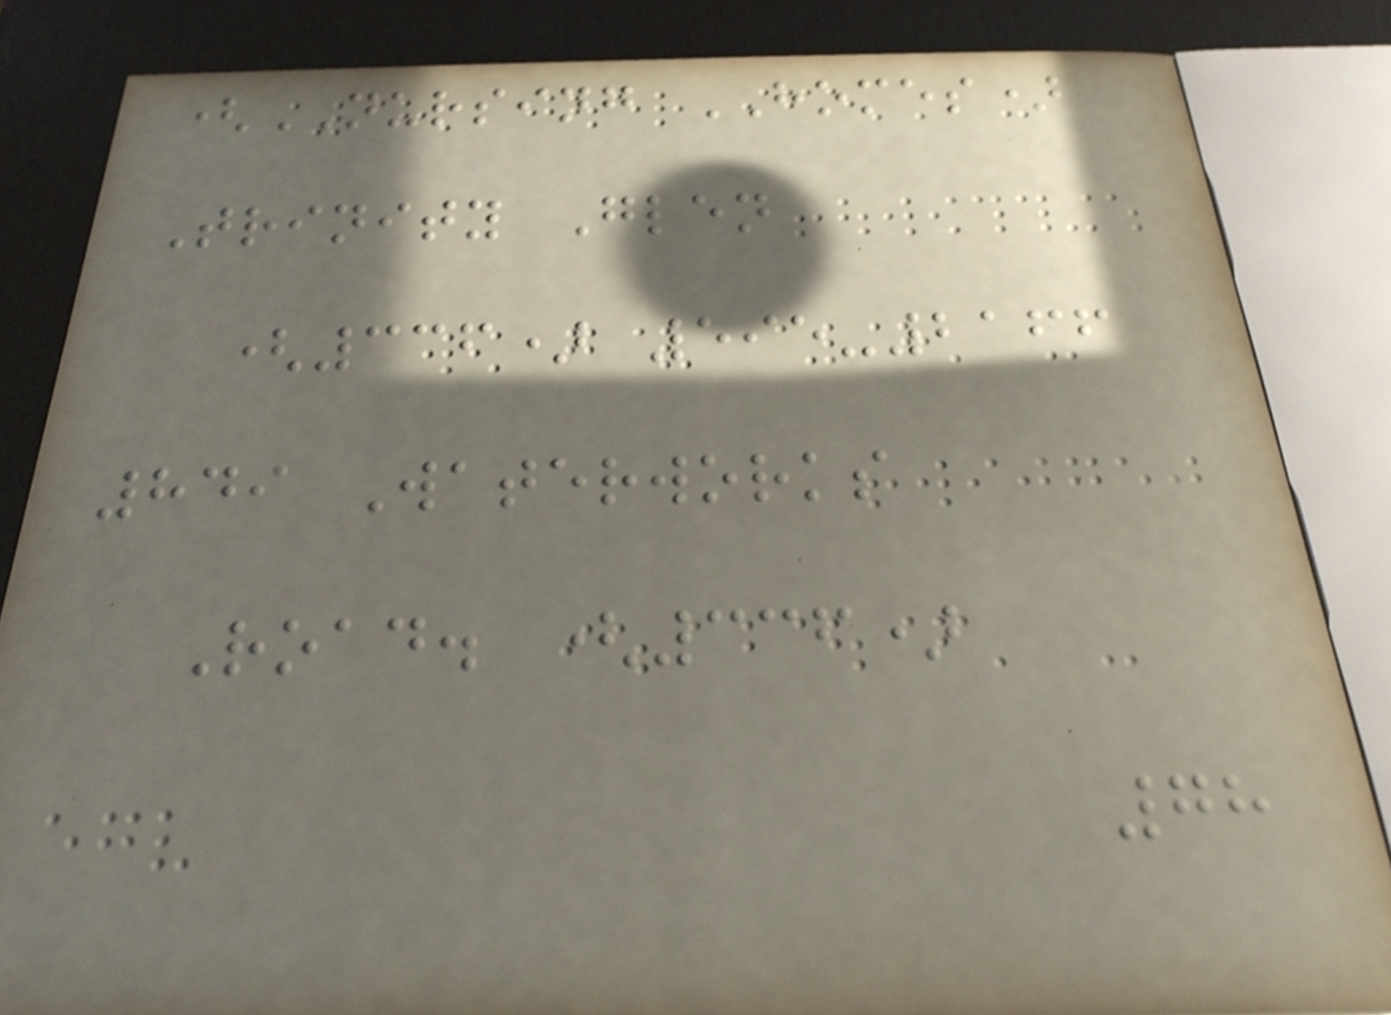(NURSING HOMES)
Trinity Glen
(336) 595-2166
849 Waterworks
Road. (336)
78
